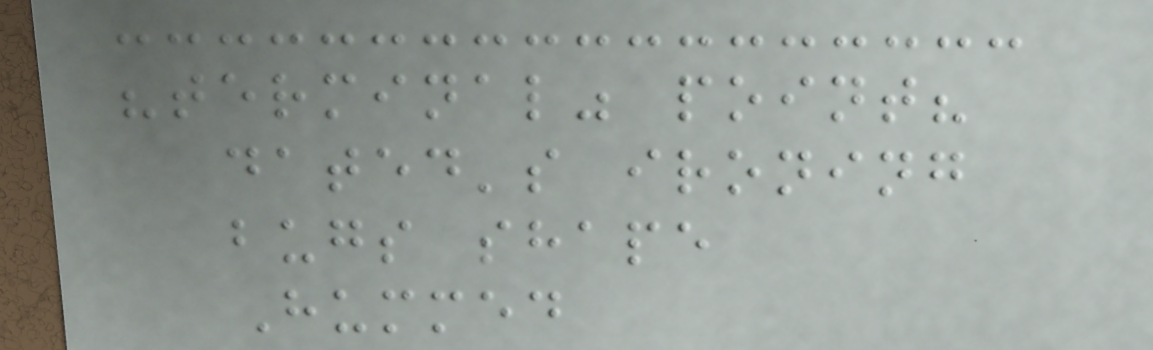"terminal" point?
dated's ironing
bugs shape
Hummed
